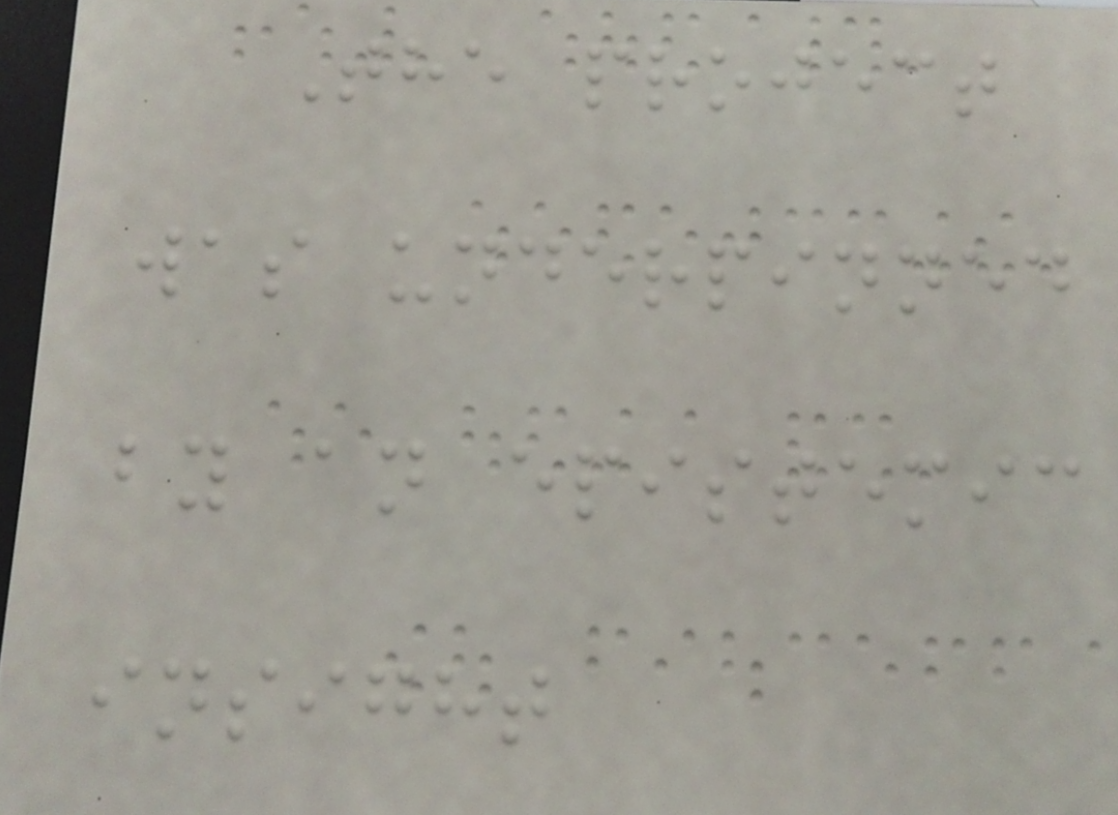The project
was underpinned
by an epistemic
insight
